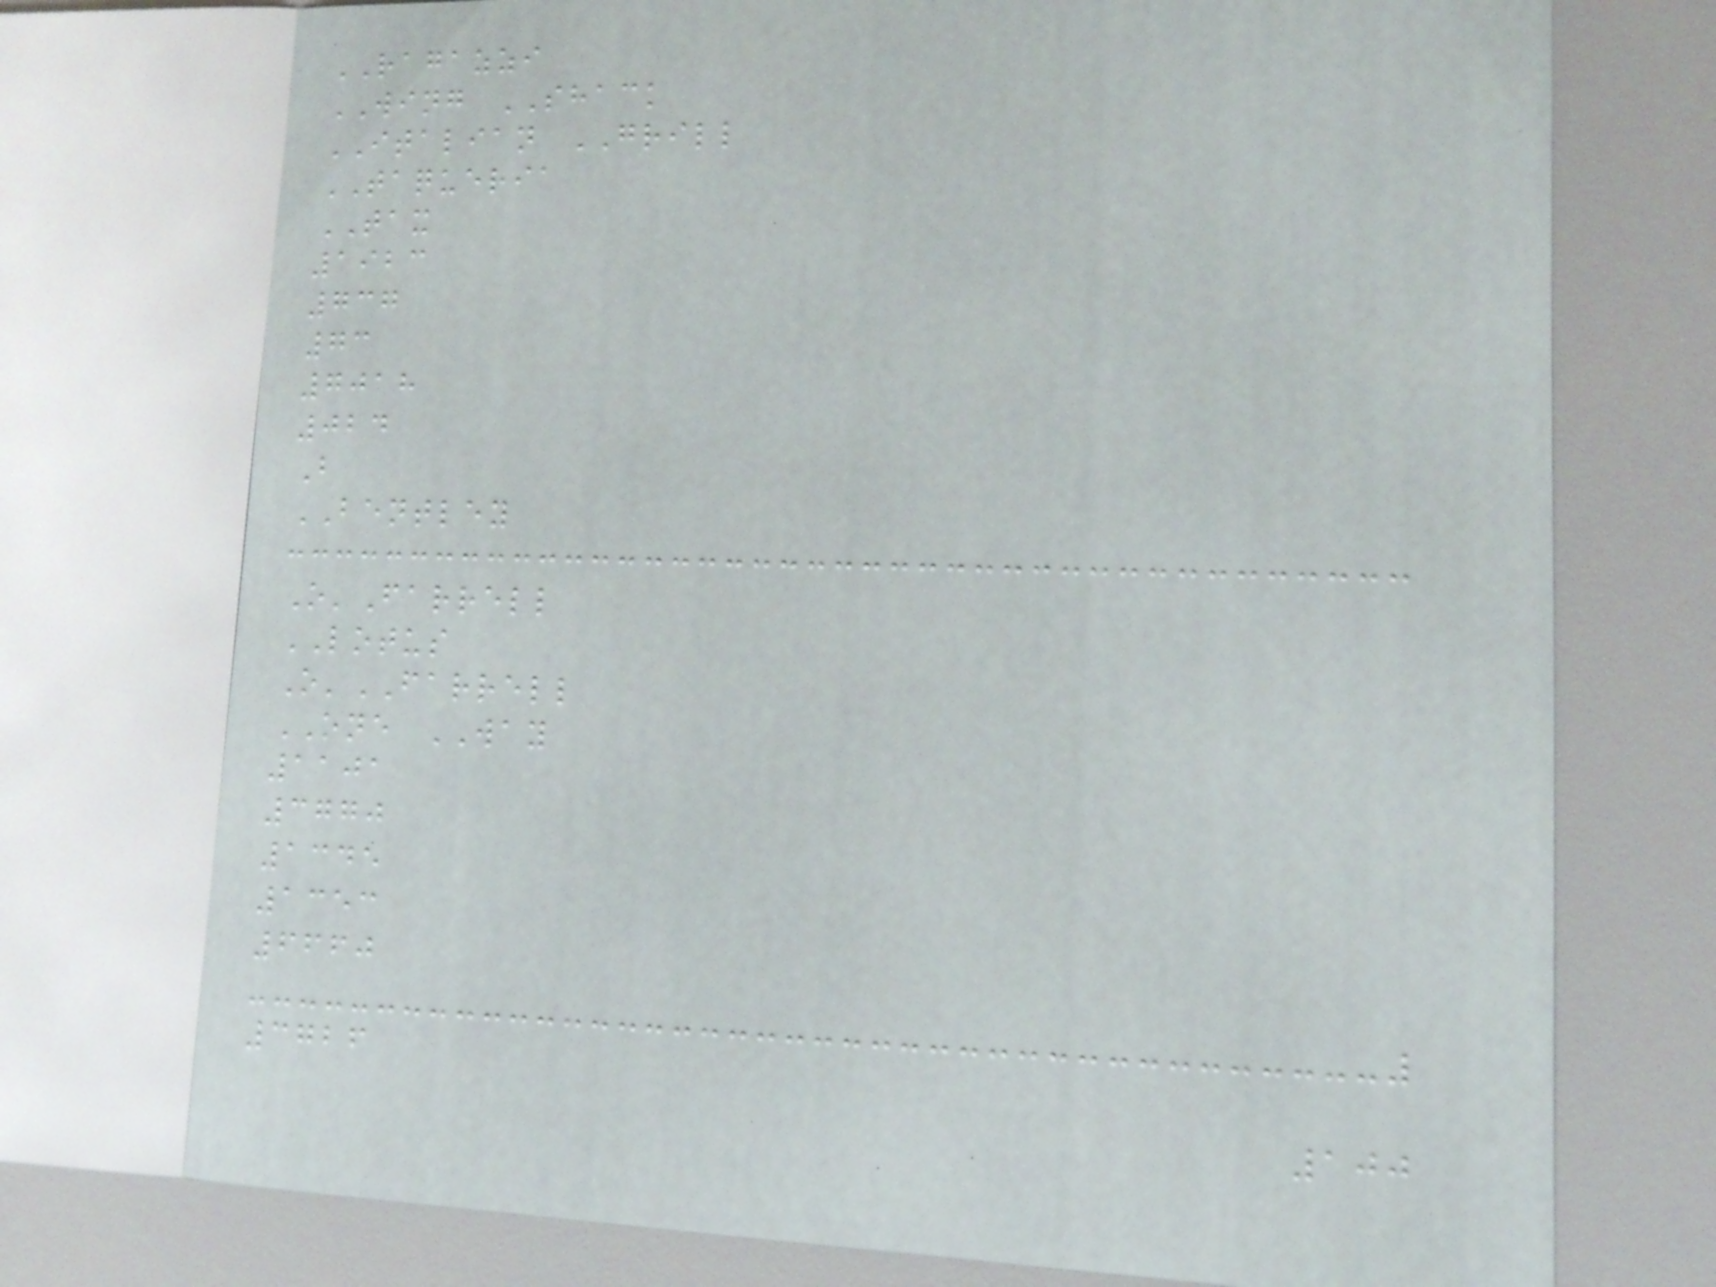RAGAZZI
WING SHACK
ITALIAN GRILL
TAQUERIA
TAX
1923
737
73
7018
024
B
BENTLEY
O'Farrell
LOTUS
O'FARRELL
ONE WAY
1101
3770
1345
1353
6660
3726
100
